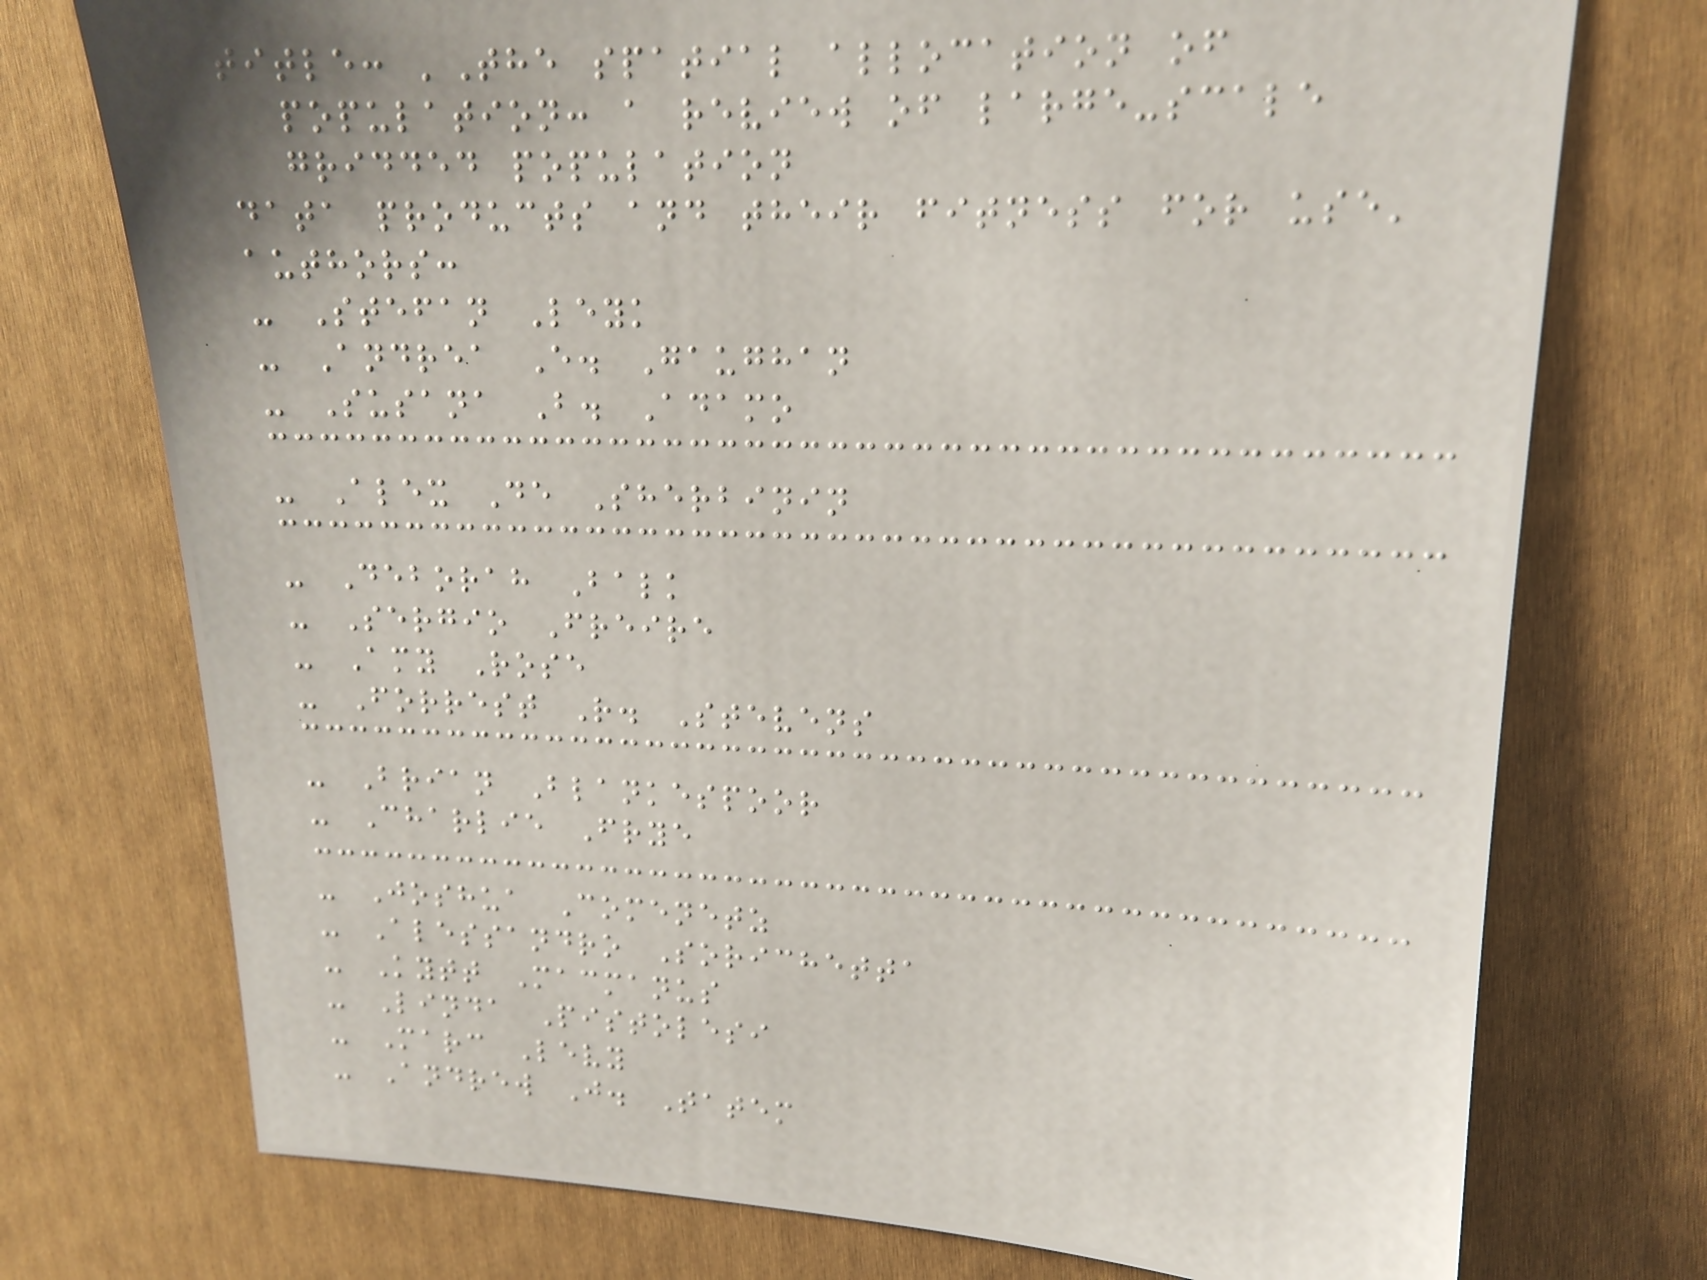title: 'The spatial allocation of
population: a review of large-scale
gridded population
data products and their fitness for use'
authors:
- Stefan Leyk
- Andrea E. Gaughan
- Susana B. Adamo
- Alex De Sherbinin
- Deborah Balk
- Sergio Freire
- Amy Rose
- Forrest R. Stevens
- Brian Blankespoor
- Charlie Frye
- Joshua Comenetz
- Alessandro Sorichetta
- Kytt Macmanus
- Linda Pistolesi
- Marc Levy
- Andrew J. Tatem
